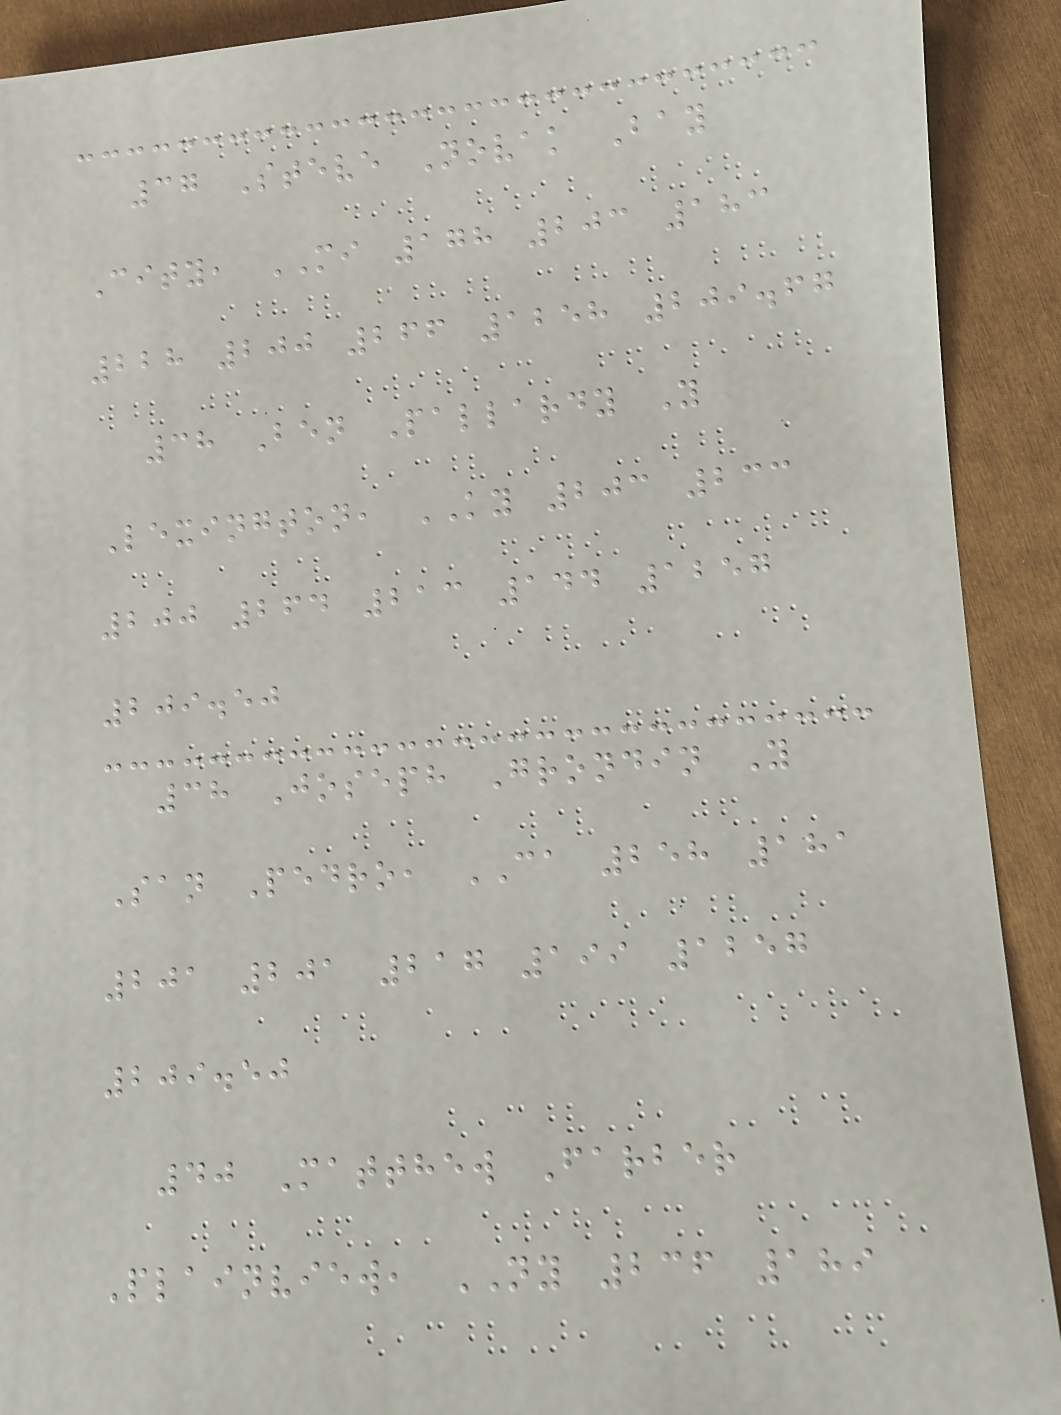37 Steve Novak Bay
City, MI 178 203 183
228 200 266 1258 209.67
38 Ben Pallardy Y
Lexington, KY 203 233
200 264 213 144 1257
209.50
38 Joseph Grondin Y
San Pedro, CA 258 181
201 201 217 199 1257
209.50
40 Matthew Farber
Plainview, NY 236 189
